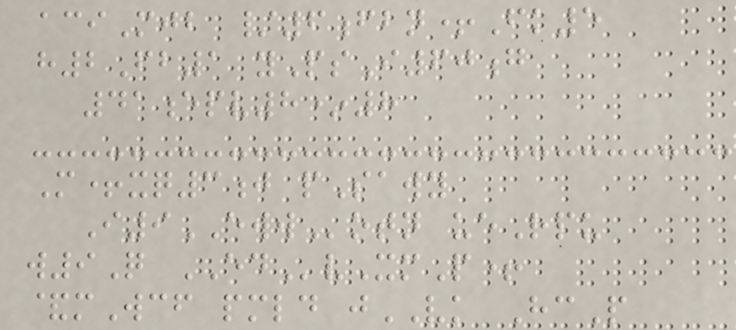aciMjb /6fbn+Fk5
h2Fb1 yPsI60g
41epv8*8
M+xq3j pSawy
I9EWWotn ueRpu
w9Q EDvXmP+
&mWcf pmld jVK HcP
